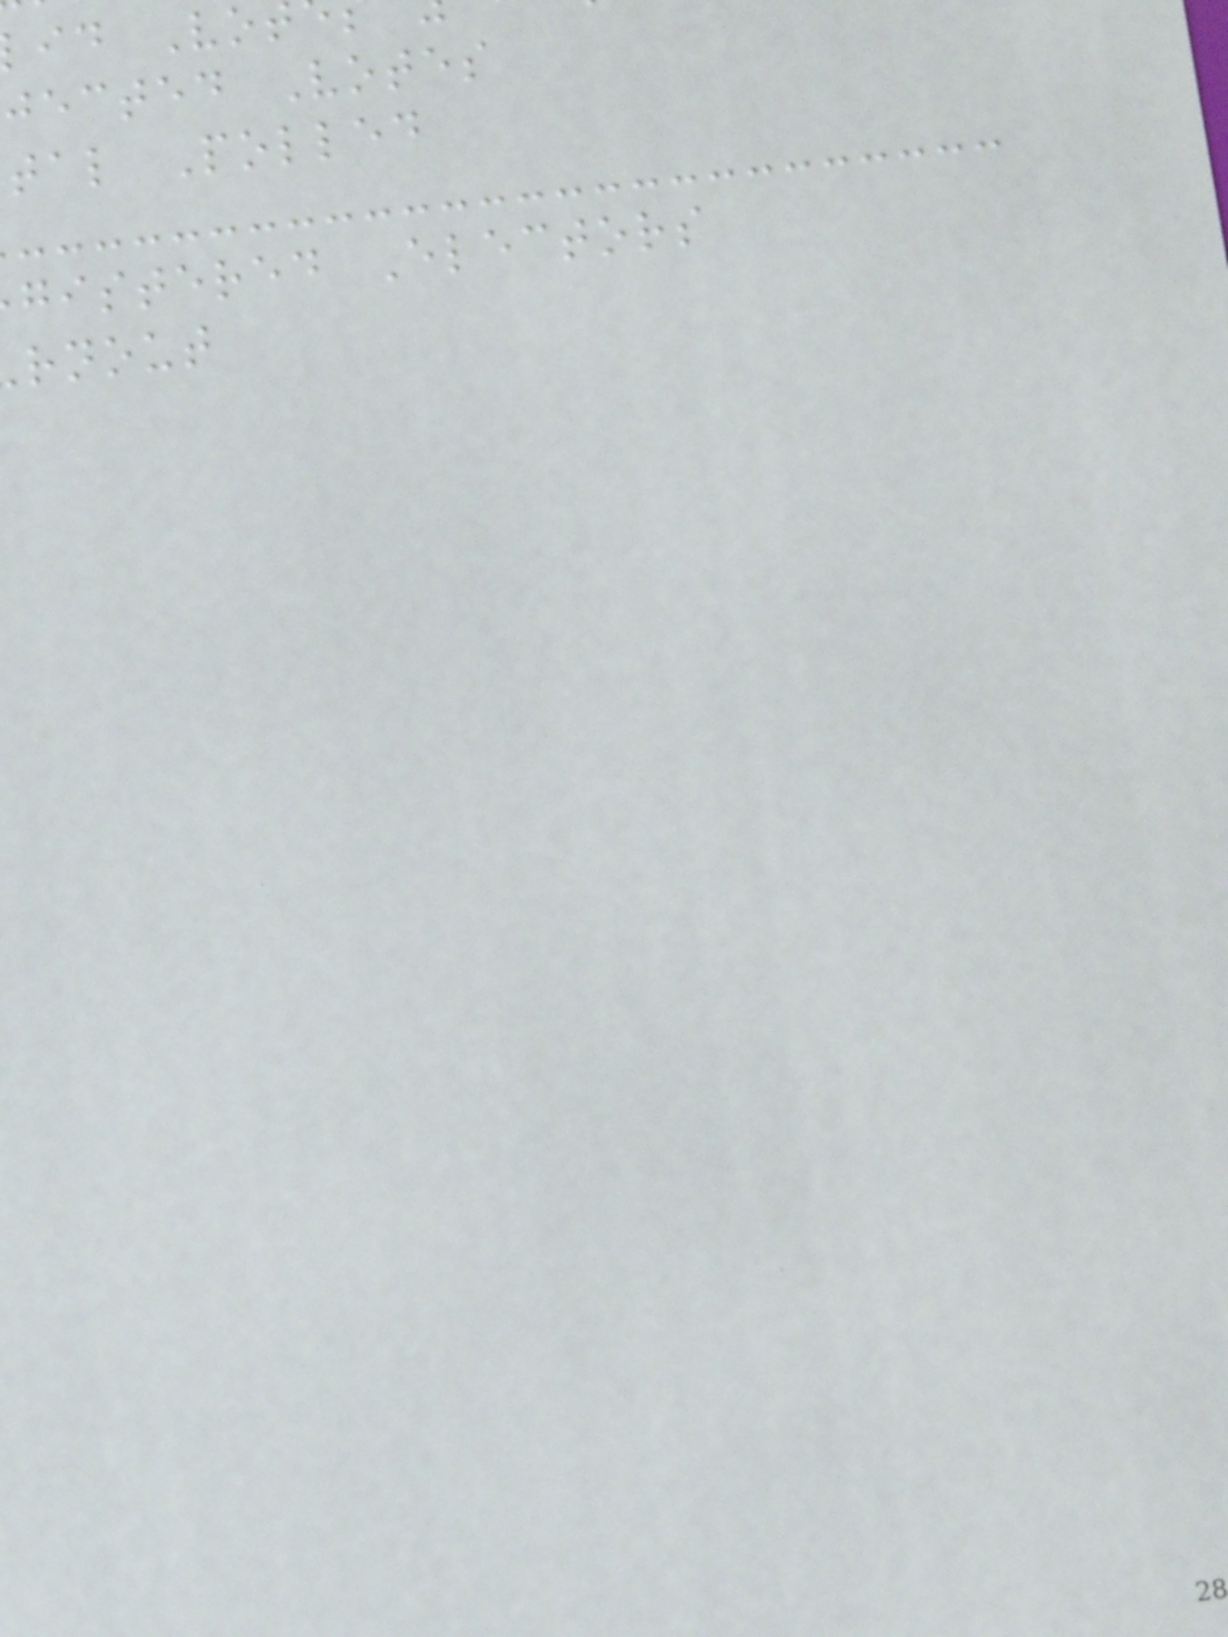id Vo
jected Votes
tal Polled
gistered Electors
rnout
